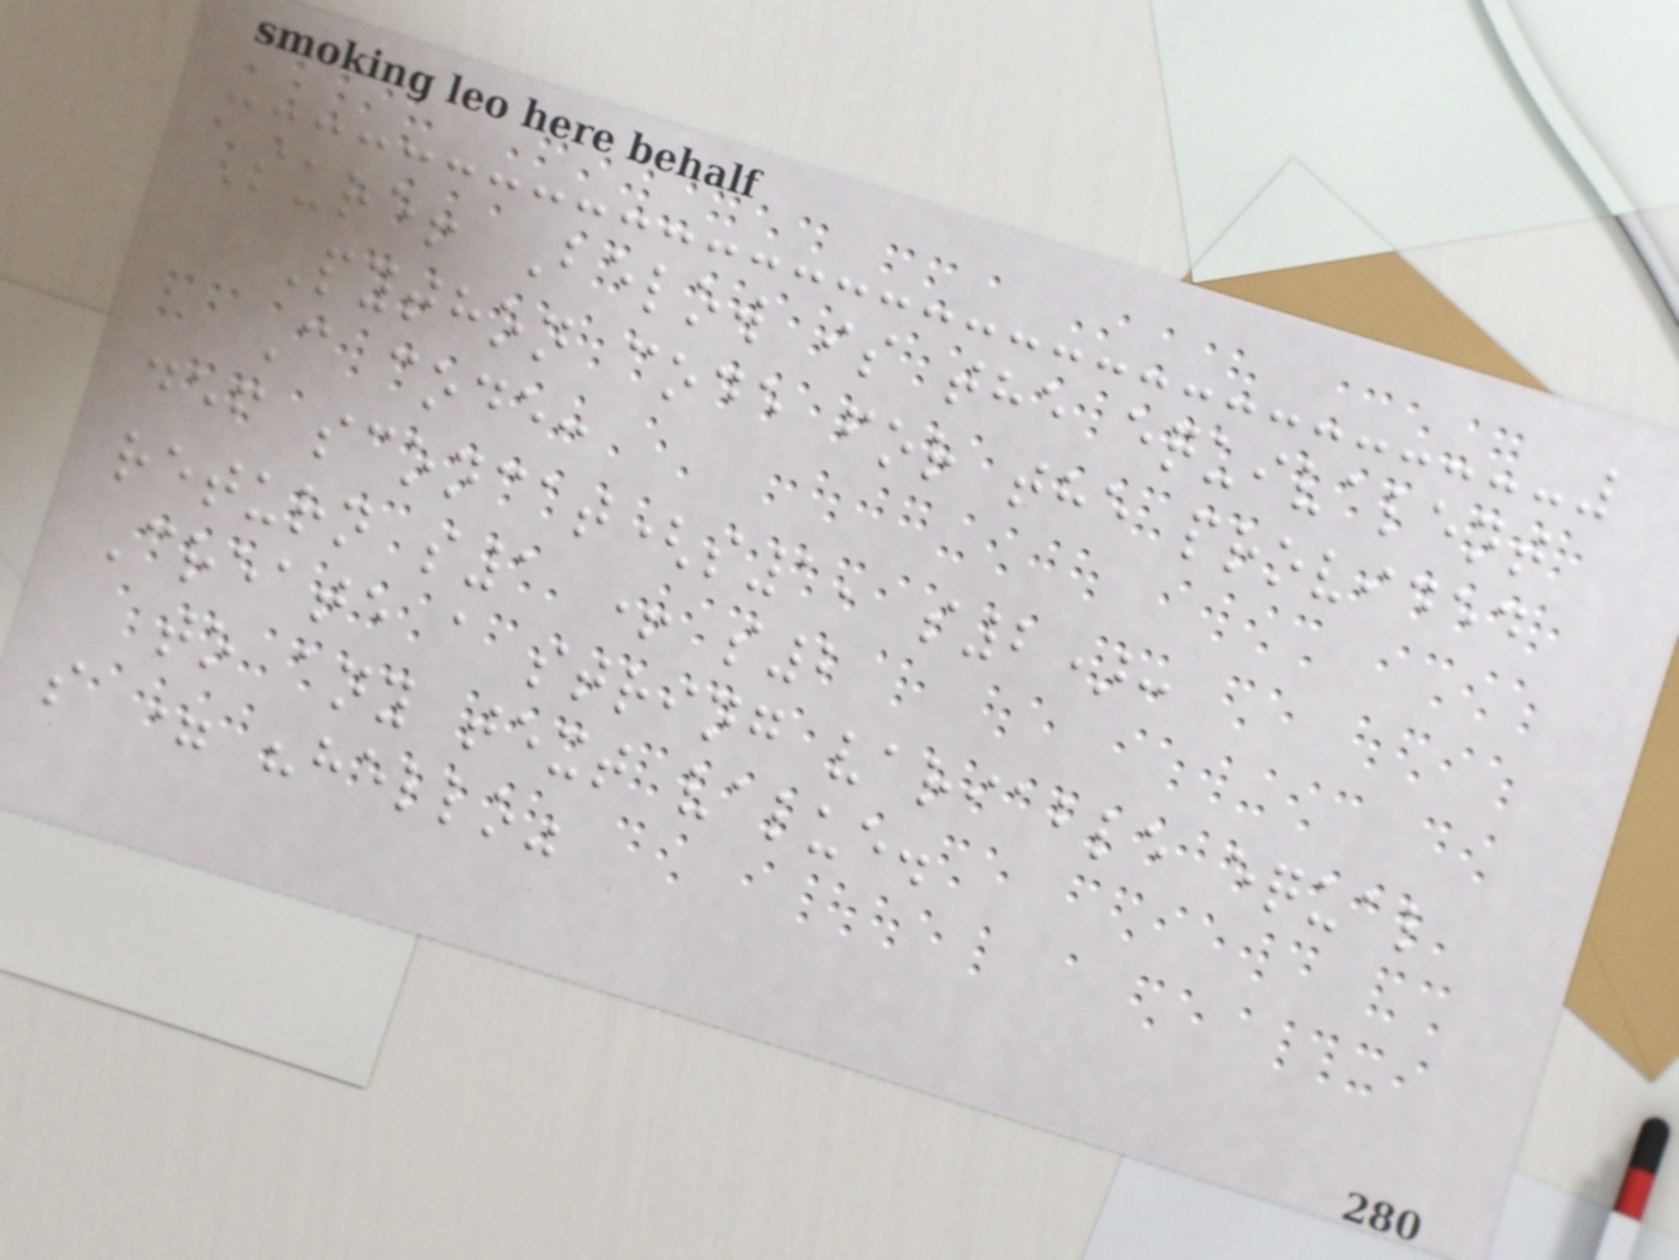Sure! Below is the equivalent
Python code for the provided
C code:
def sconcat(s1, s2):
return s1 + s2
Create a string variable equal
to any text value.
s = "hello"
